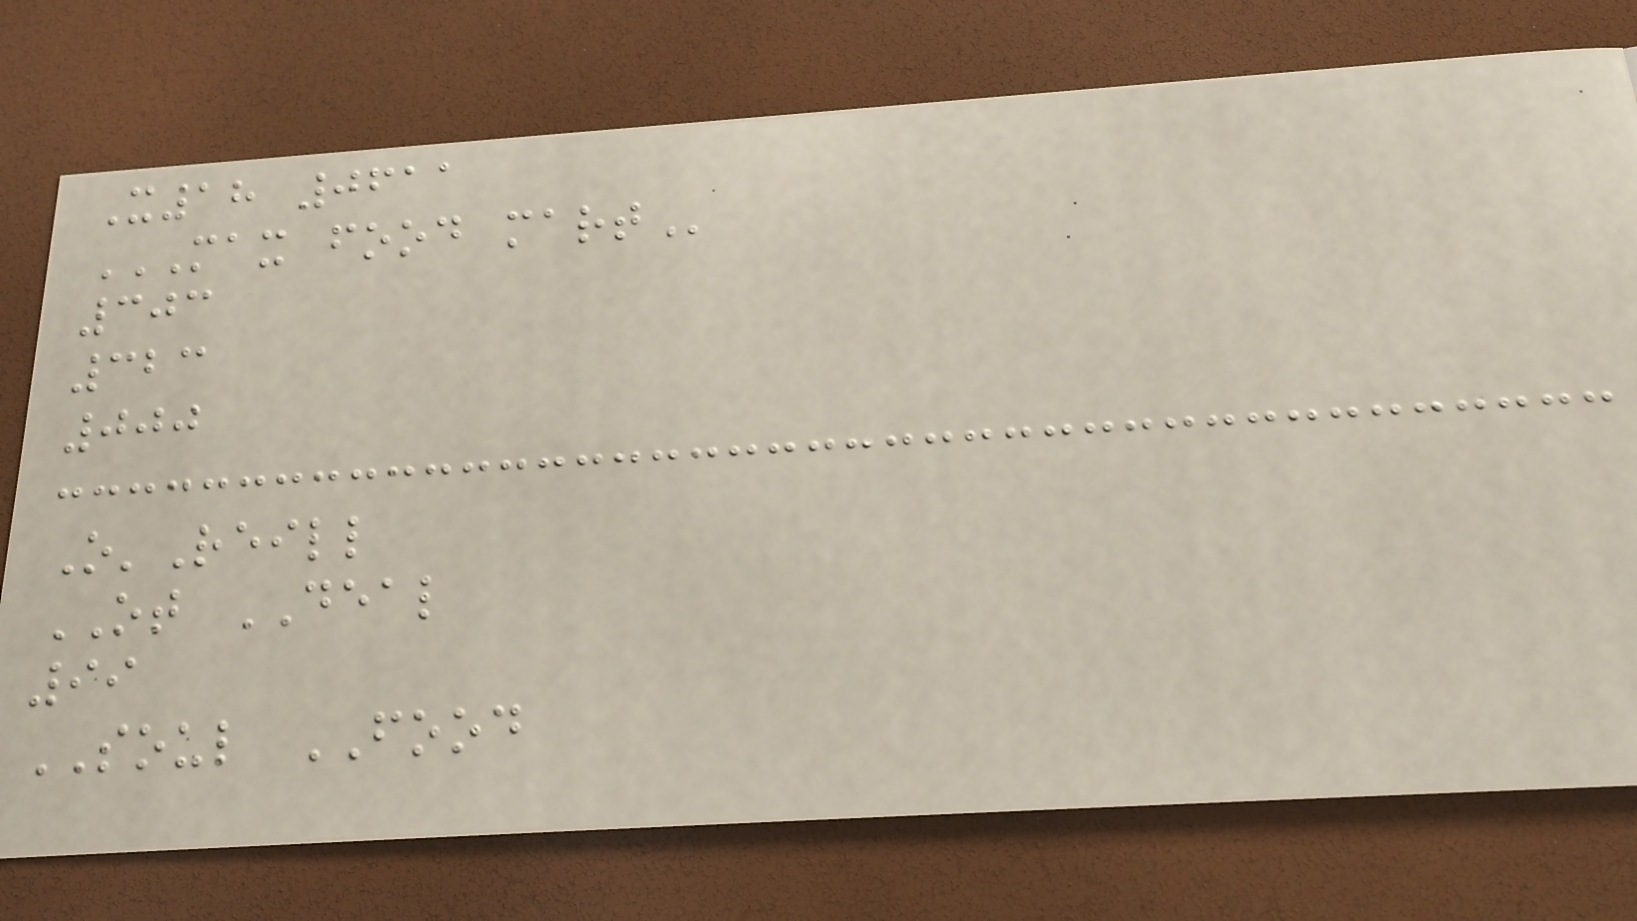X18 0611
MAX FOOD MART
303
323
000
O'Reill
OT DEAL
99
SOUL FOOD
